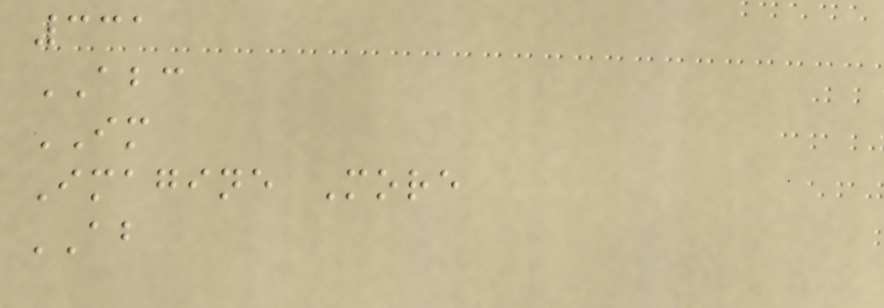331
ABC
IM
Imagine More
AB
